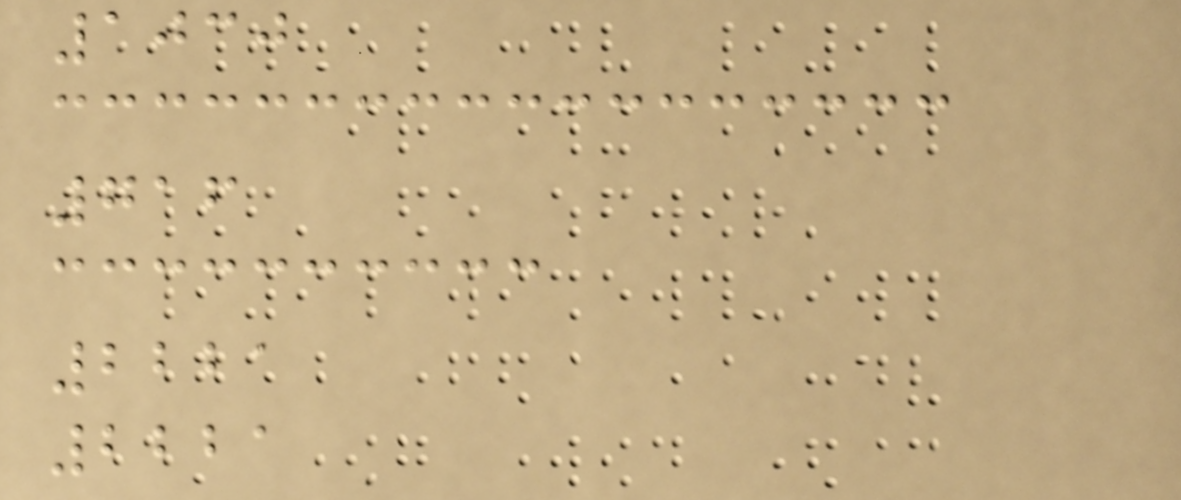1030
716
2221
2221
